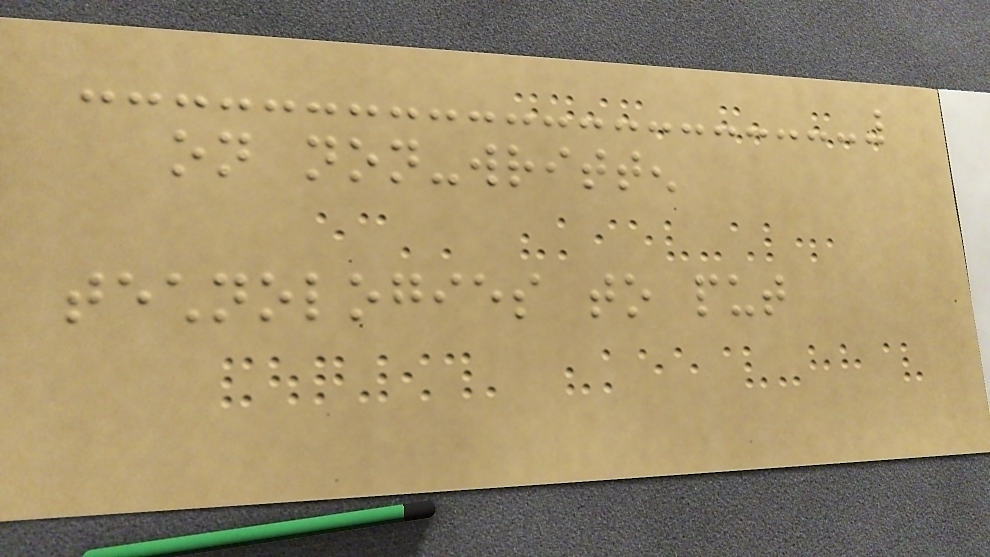on non-written
technologies to put
